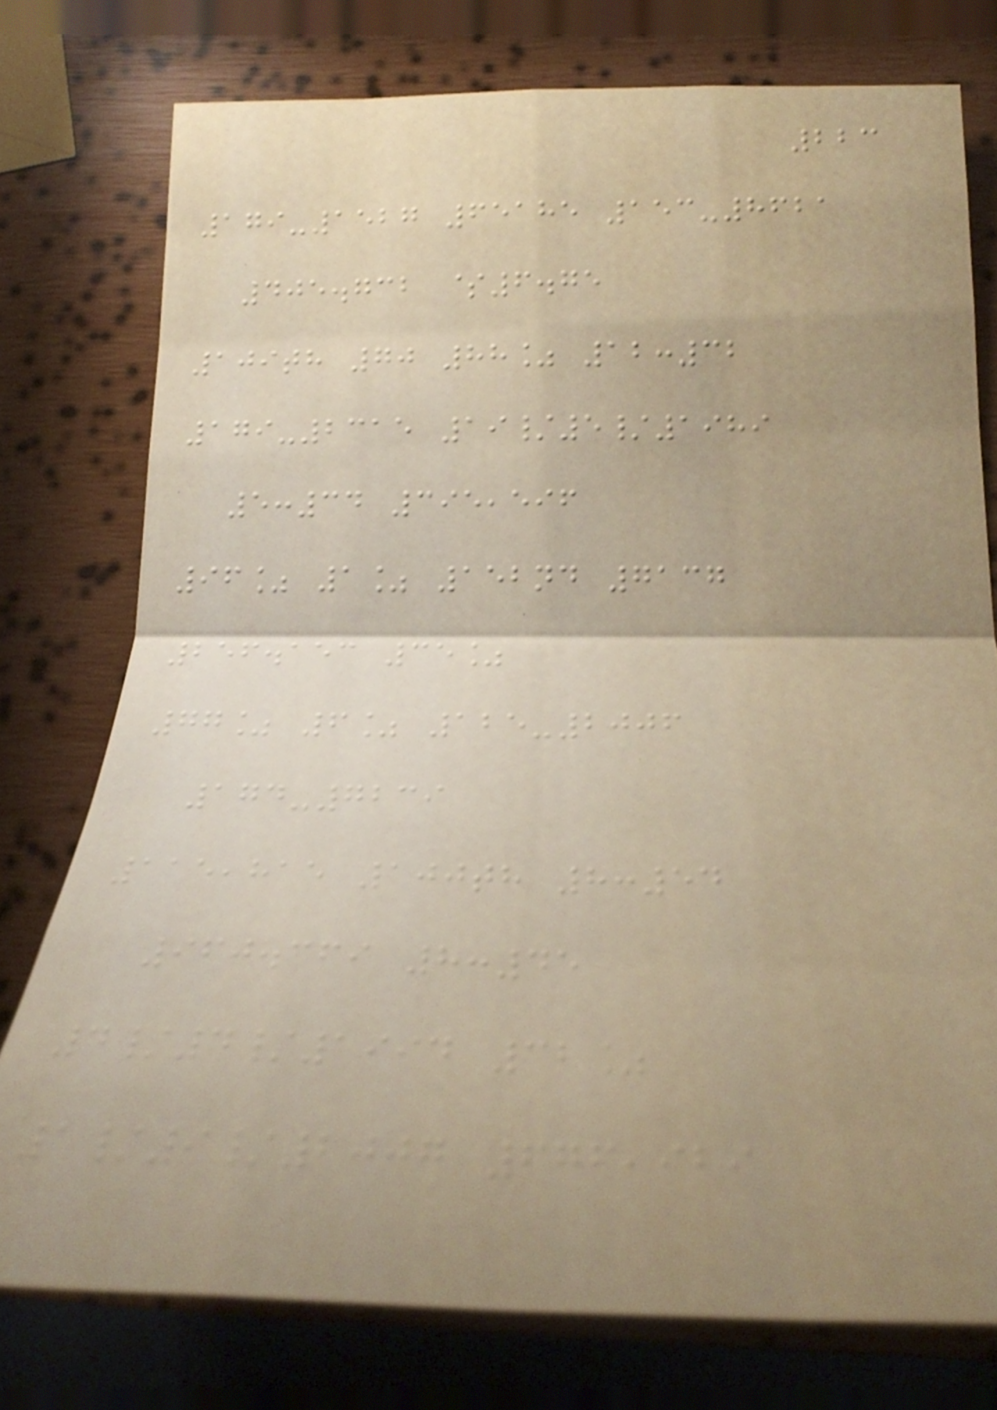223
179-1527 65185 153-8621
405.732 $6.75
109th 70 88% 12:32
179-2315 19/5/1989
5:34 395,596
96% 1% 152nd 7137
256.153 35%
77% 6% 125-2006
174-7239
115,815 100th 8:54
960.369 8:45
4/4/1994 32%
1/9/2007 676,929
